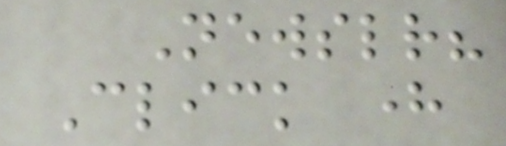Newsletter?
Click here
